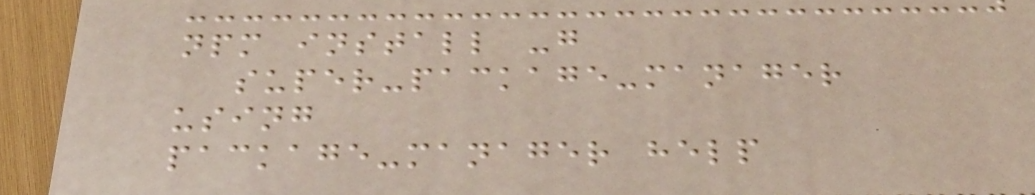npm install -g
super-package-manager
using
package-manager help
